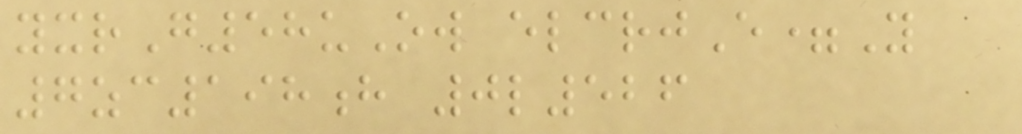yxrG58uOw elcrjE=Y
7zc198h 0l526
